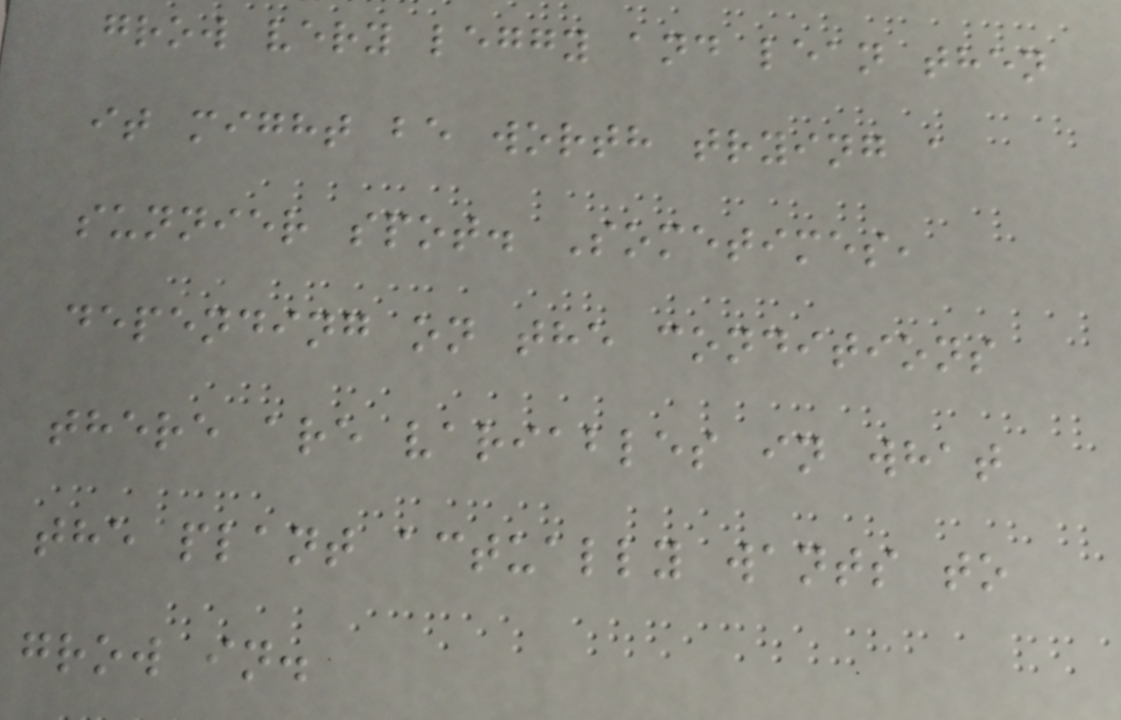grow very leggy and lean then
it might be worth trying a
sunnier spot. Sometimes,
depending on the conditions
there are variables in what
the plant actually wants to
grow in.
